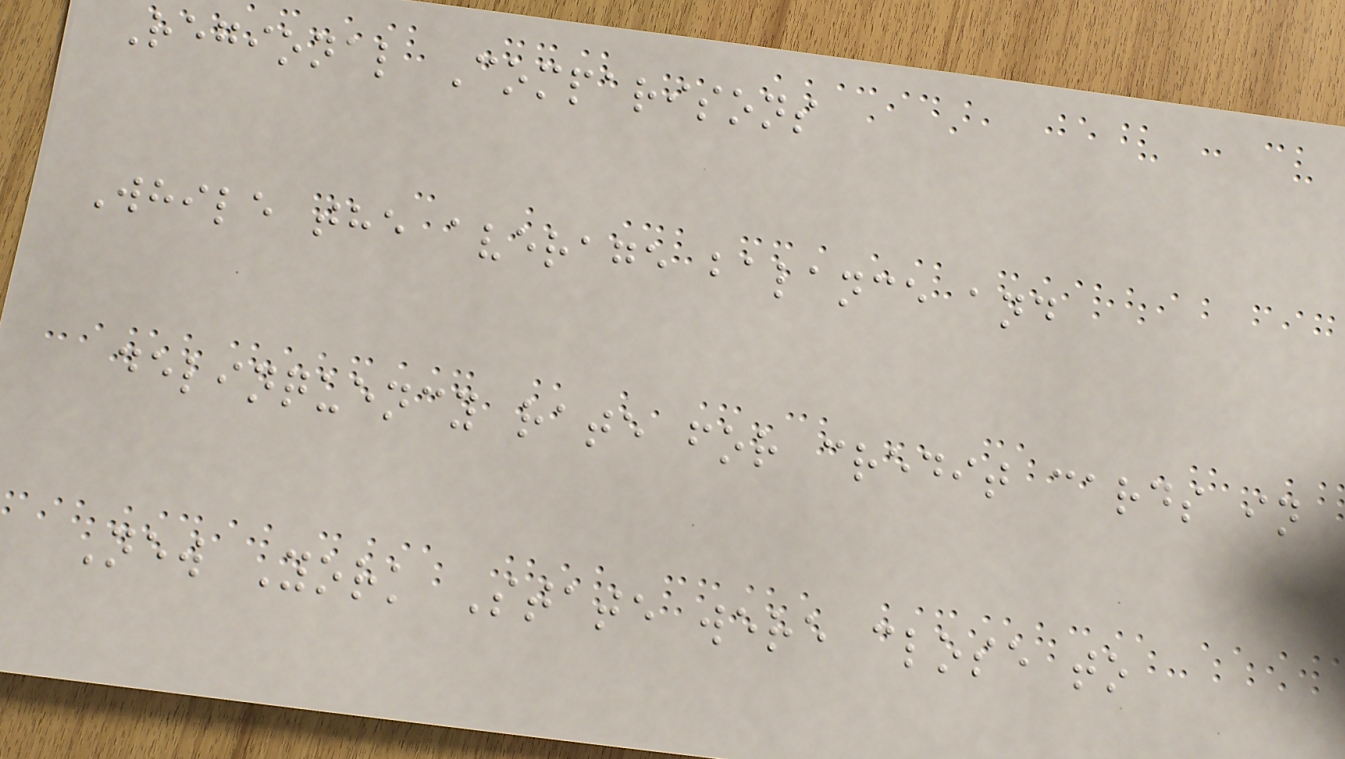Regional Comparisons
While the average balance and
delinquency rate for credit cards in
New York State were close to
